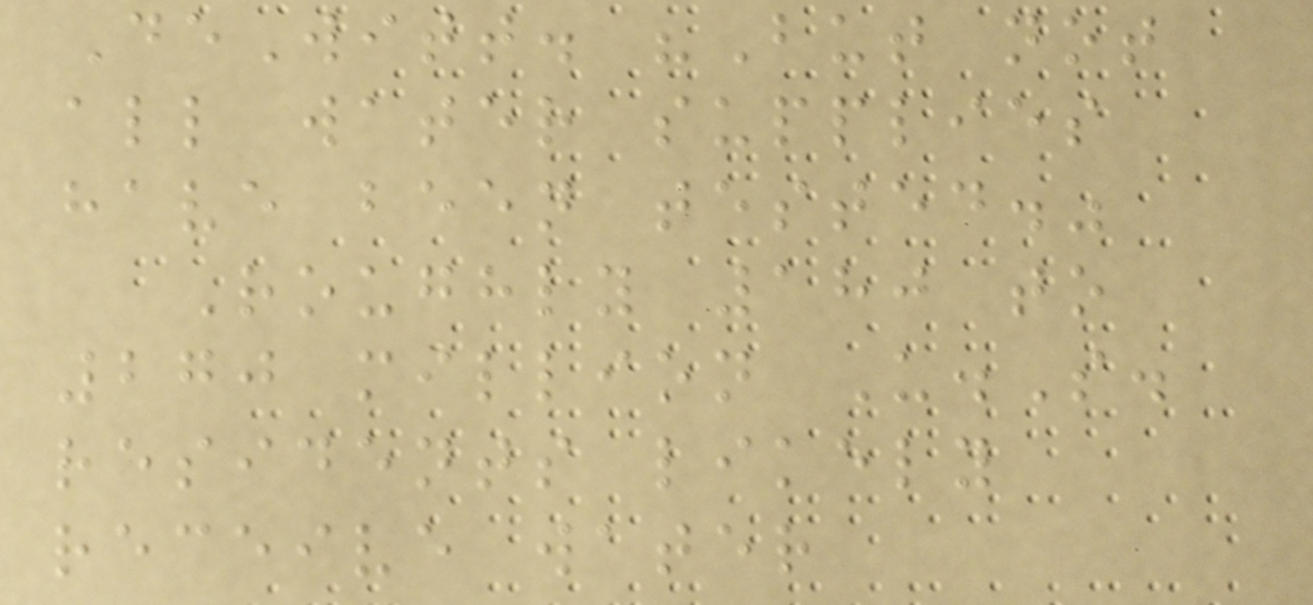DeWitt. "But not
all water supplies
have been tested."
Roughly 180 to
270 million U.S.
residents likely
receive water
